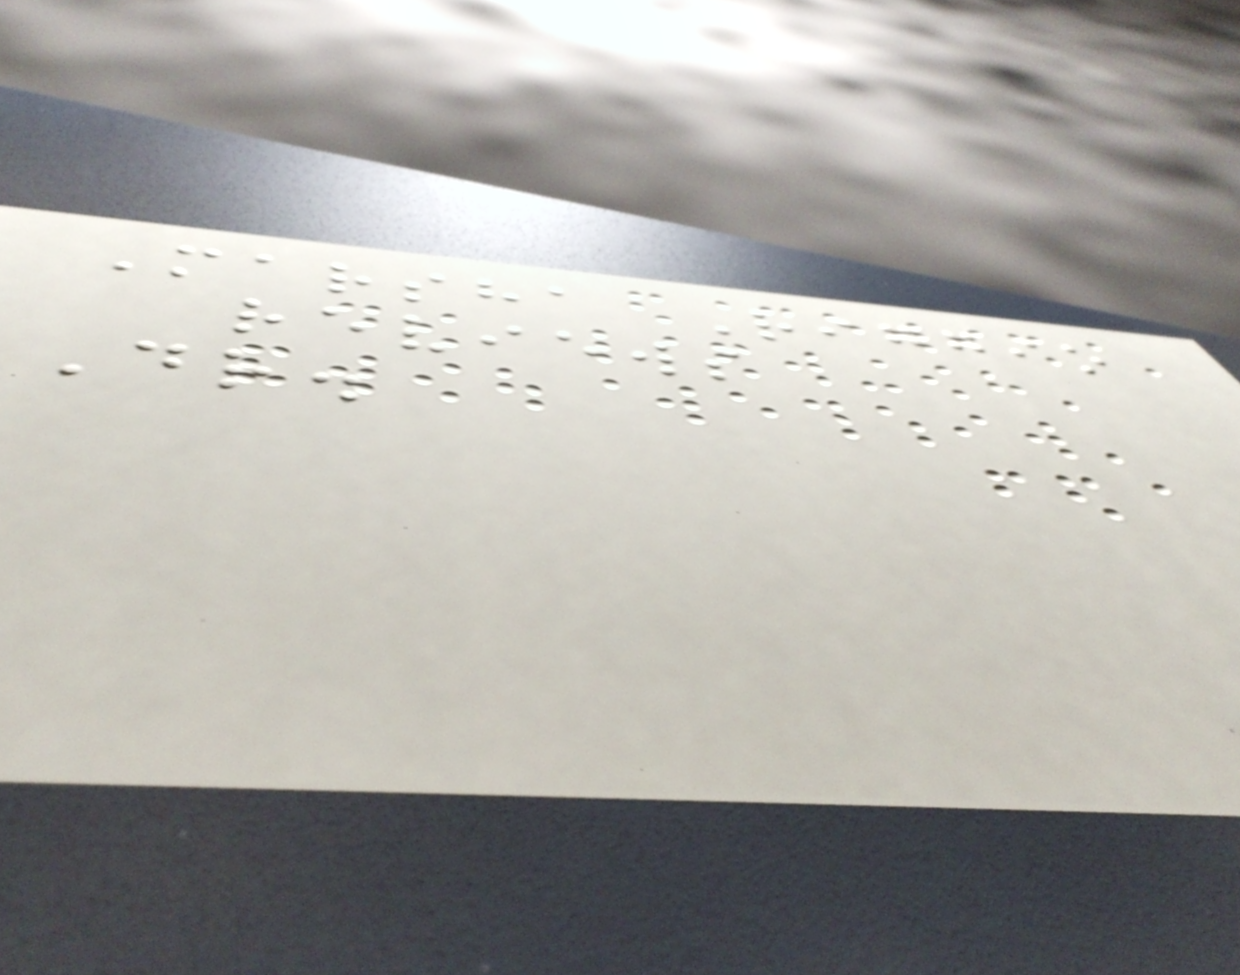Marsha Riggio
reviews
Dr.
